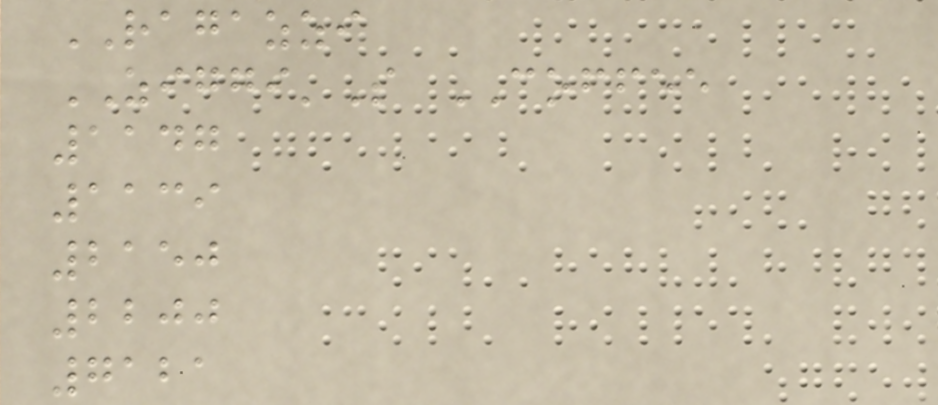RAGAZZI
ZIGGI'S COFFEE
1147
1139
2150
2200
7121
